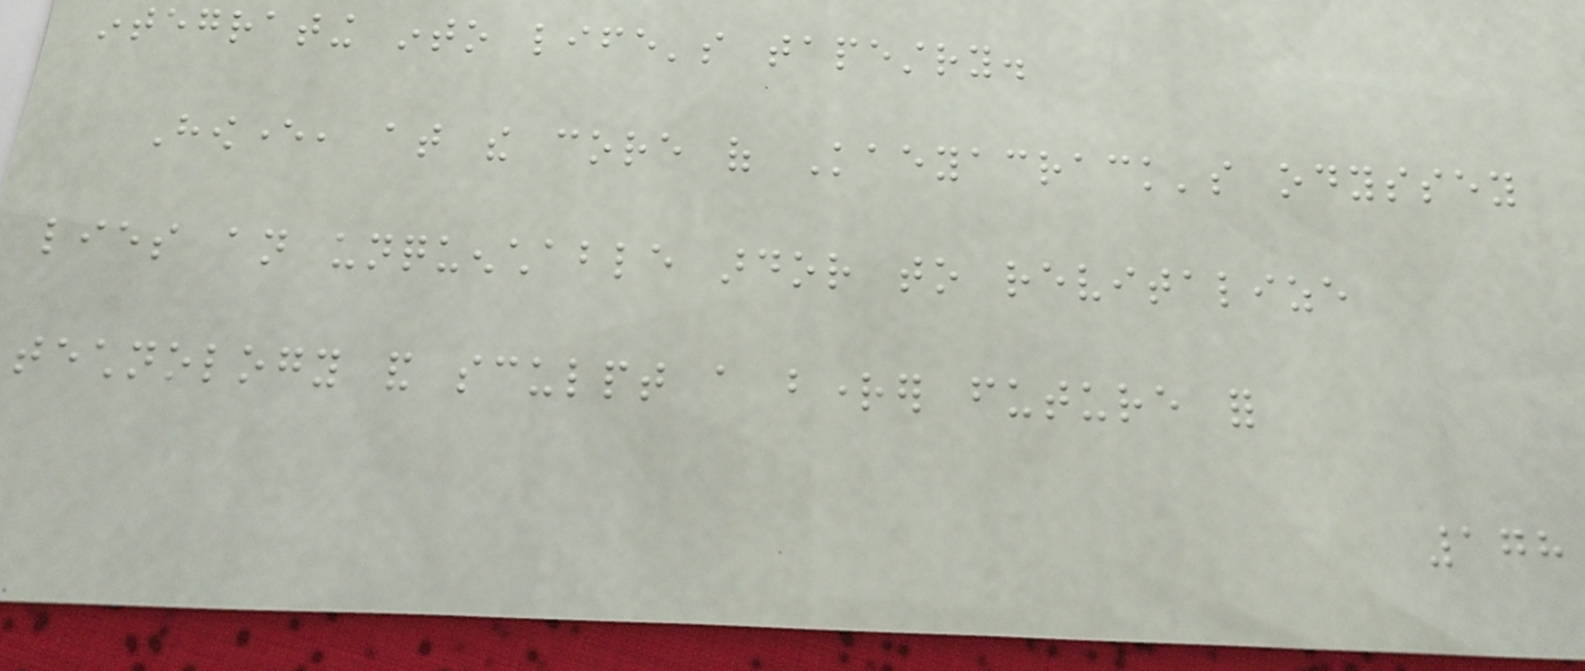integrating into life's tapestry.
However, at the core of Kaeyacrack's odyssey
lies an unquenchable ardor to revitalize
technology and sculpt a brighter future for
178
